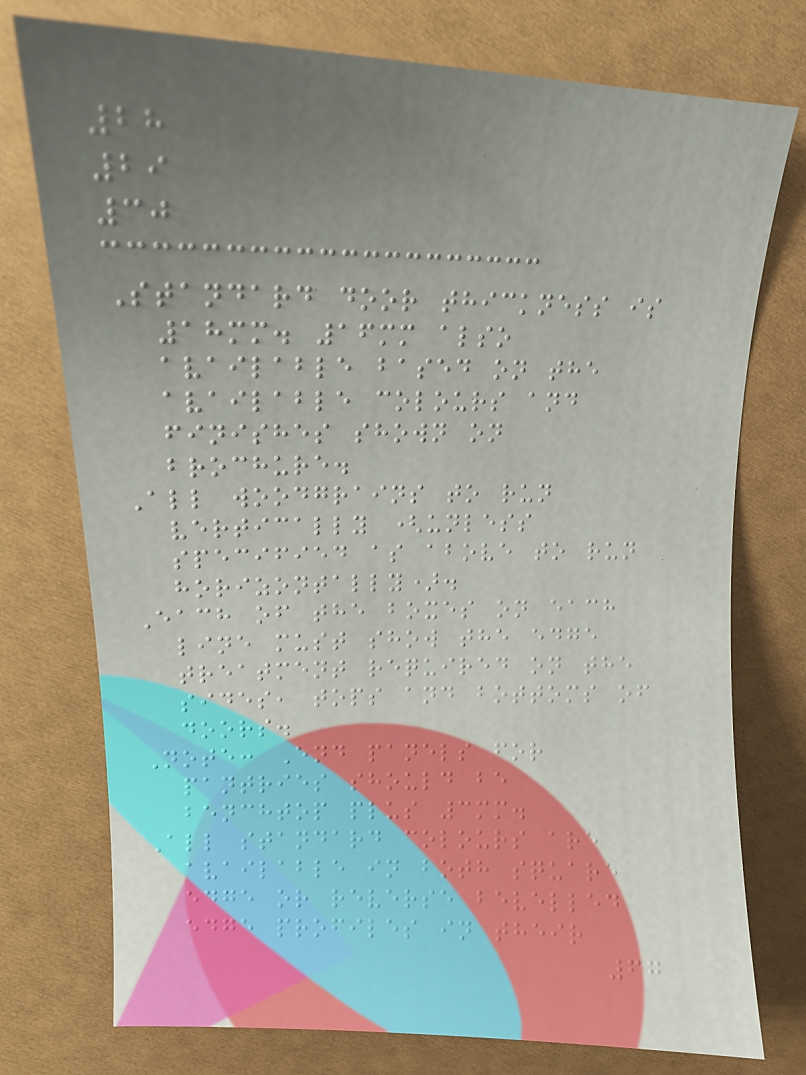28
29
30
Standard door thickness is
18mm. 16mm also
available based on the
available colours and
finishes shown on
brochure.
All woodgrains to run
vertically (unless
specified as above to run
horizontally).
Each of the boxes on each
line must show the edge
treatment required on the
sides, tops and bottoms of
doors.
Note: End panels for
pantries should be
benchtop plus 3mm.
All standard colours are
available in both square
edge or reverse bevelled
edge profiles in their
67
